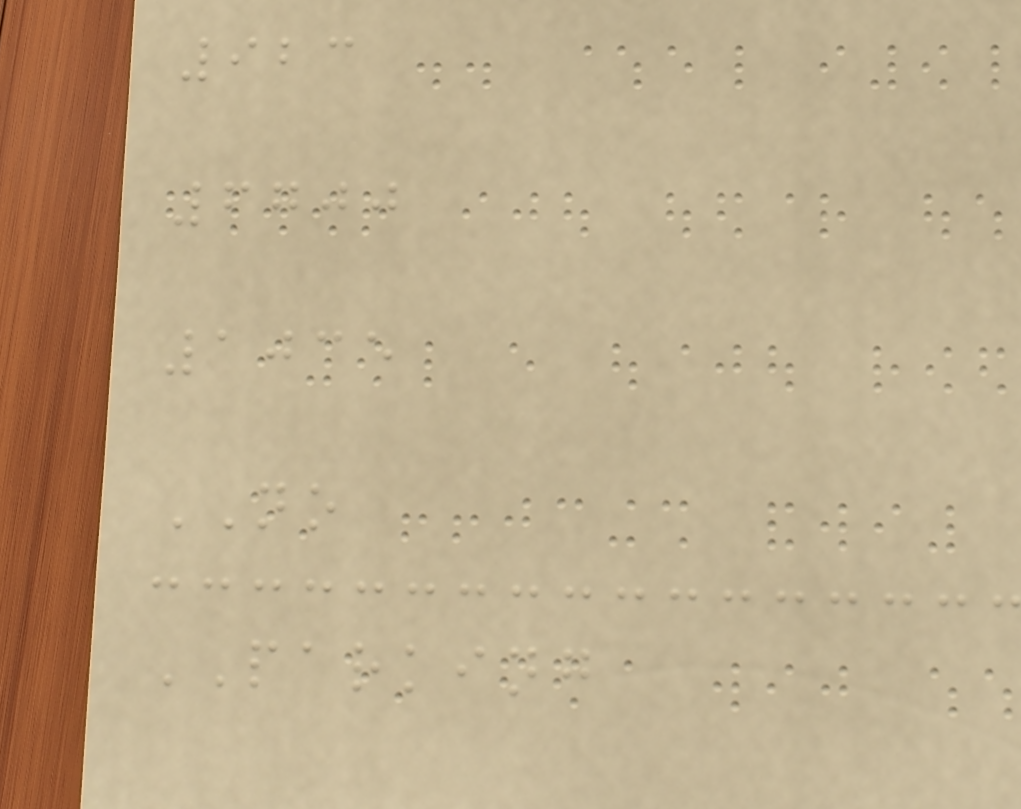923
6700
1035
NO
PARKING
